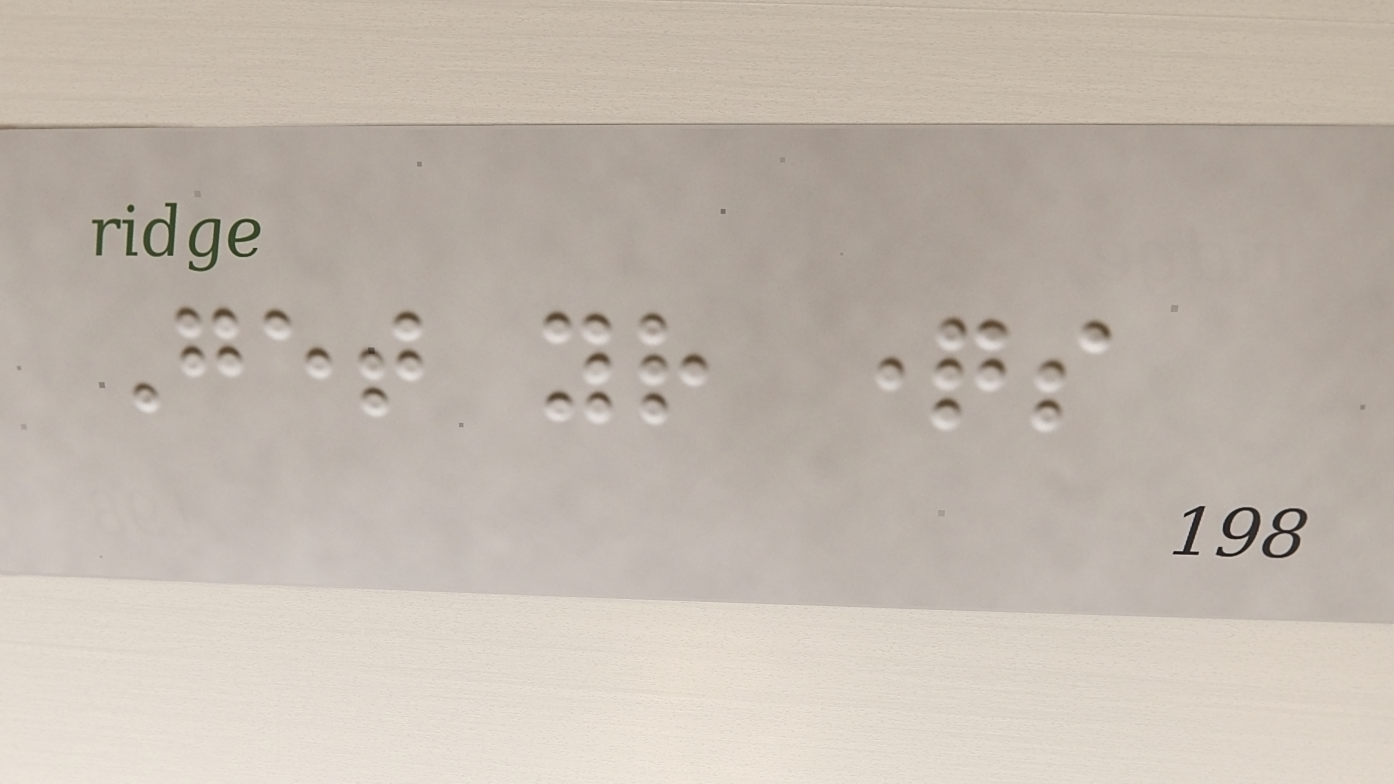Get your questions
